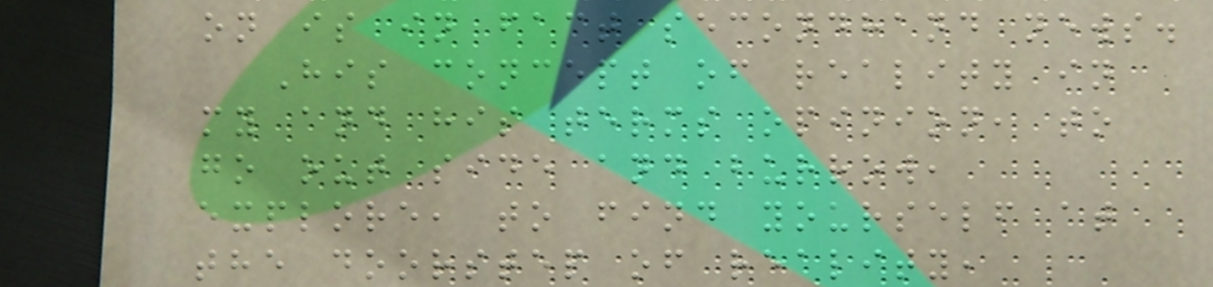on is in fact secondhand news.
His concept of reality in
my and his terms opinion, to
go out side and burrow,
explore, to find yourself at
the doorstep of reality,
